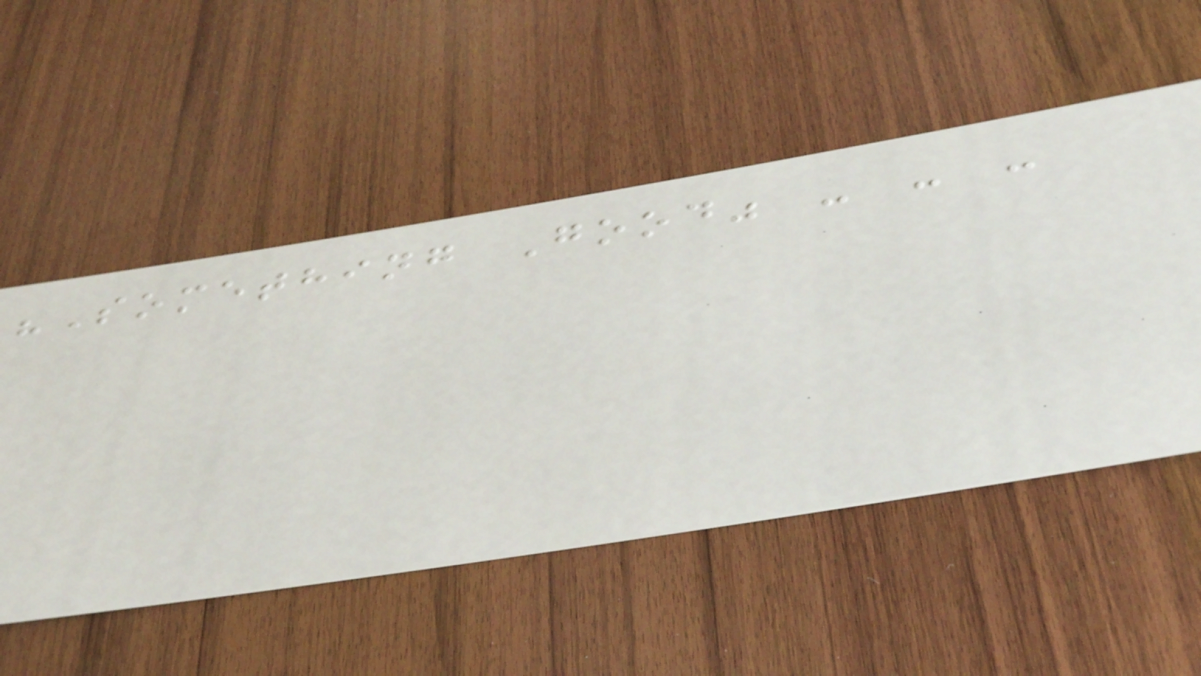"Something Good" - - -
